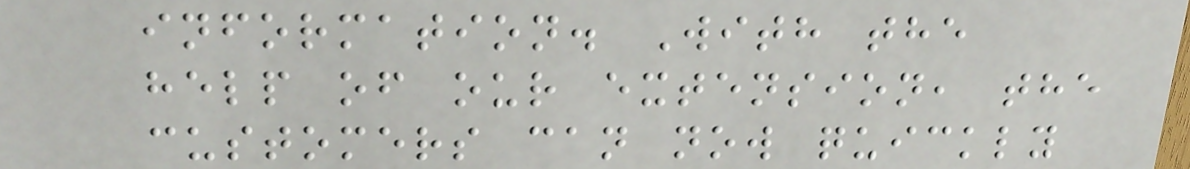information. With the
help of our extension, the
customers can now quickly
